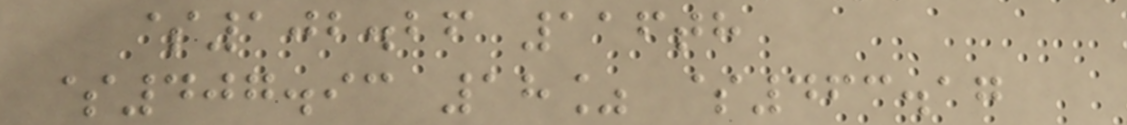$102.26 116th
$407.93 18% $463.17
